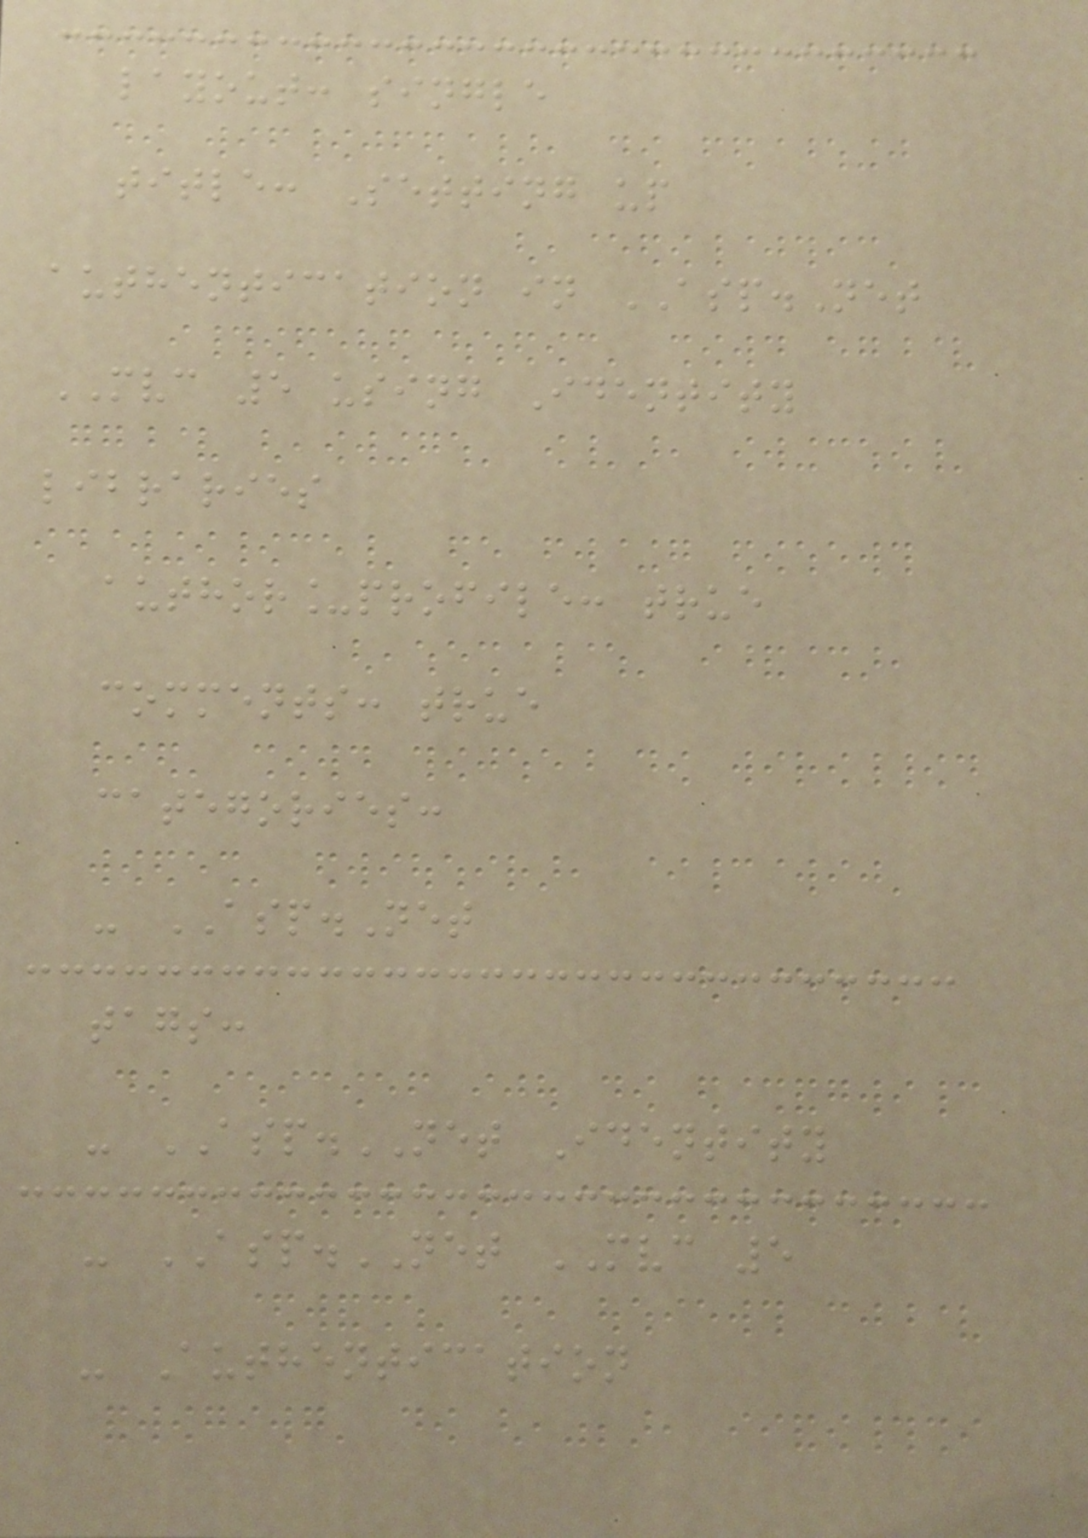layout: single
title: Setting up
authentication in ASP.Net
MVC 5 using Identity
libraries
author_profile: true
comments: true
categories:
- ASP.Net
tags:
- ASP.NET Identity
- ASP.NET MVC 5
- Authentication
